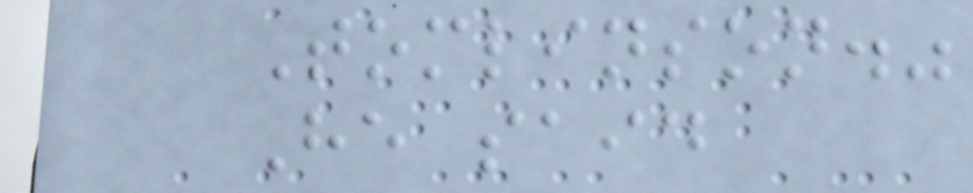Tomlinson."
He said
